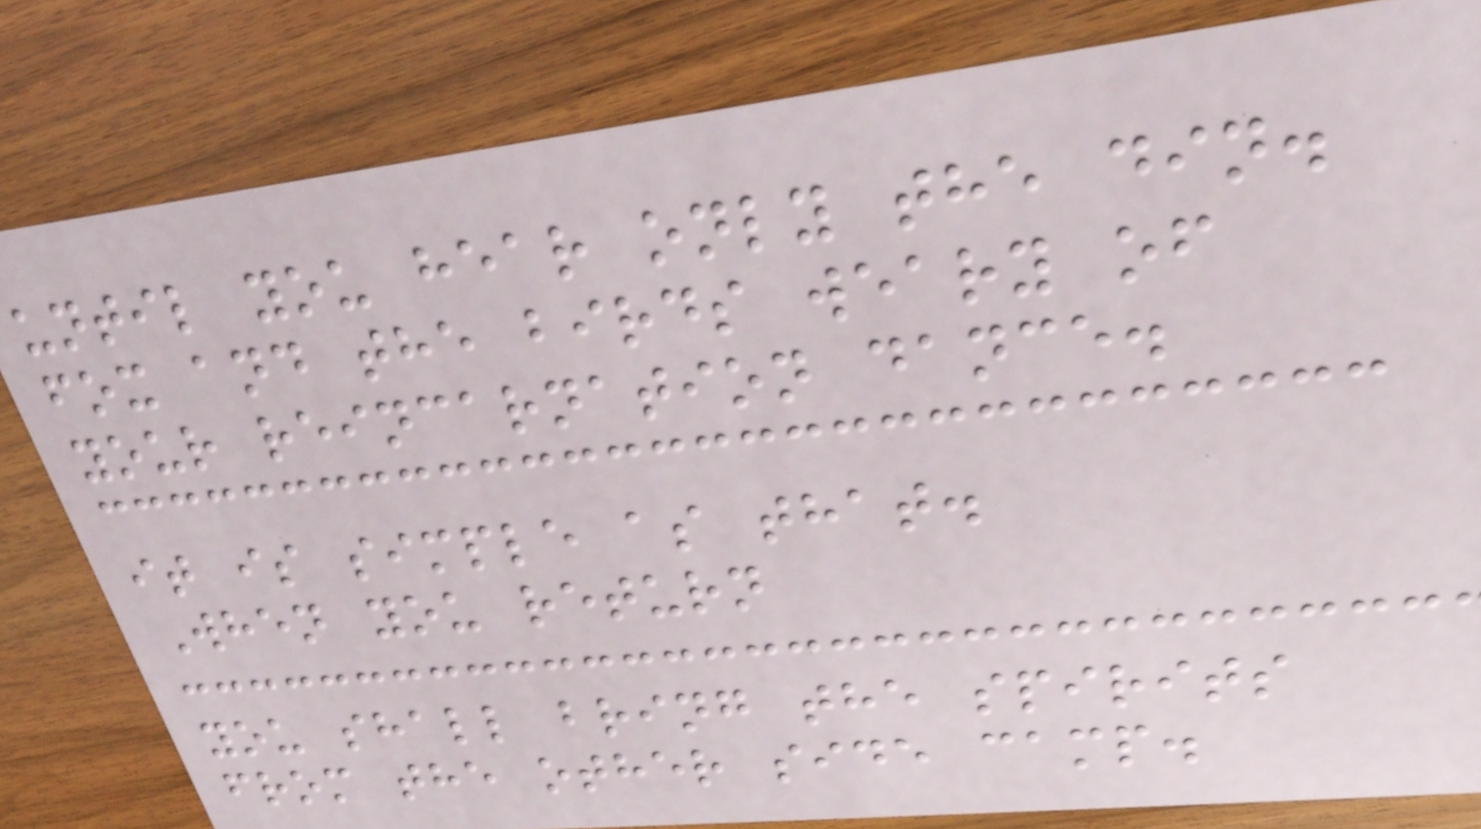until you hear only the din.
fox and the birds weary of
your reincarnation dance.
it is simple as that.
When you return
you shall bring the spirits
from the other side camp.
